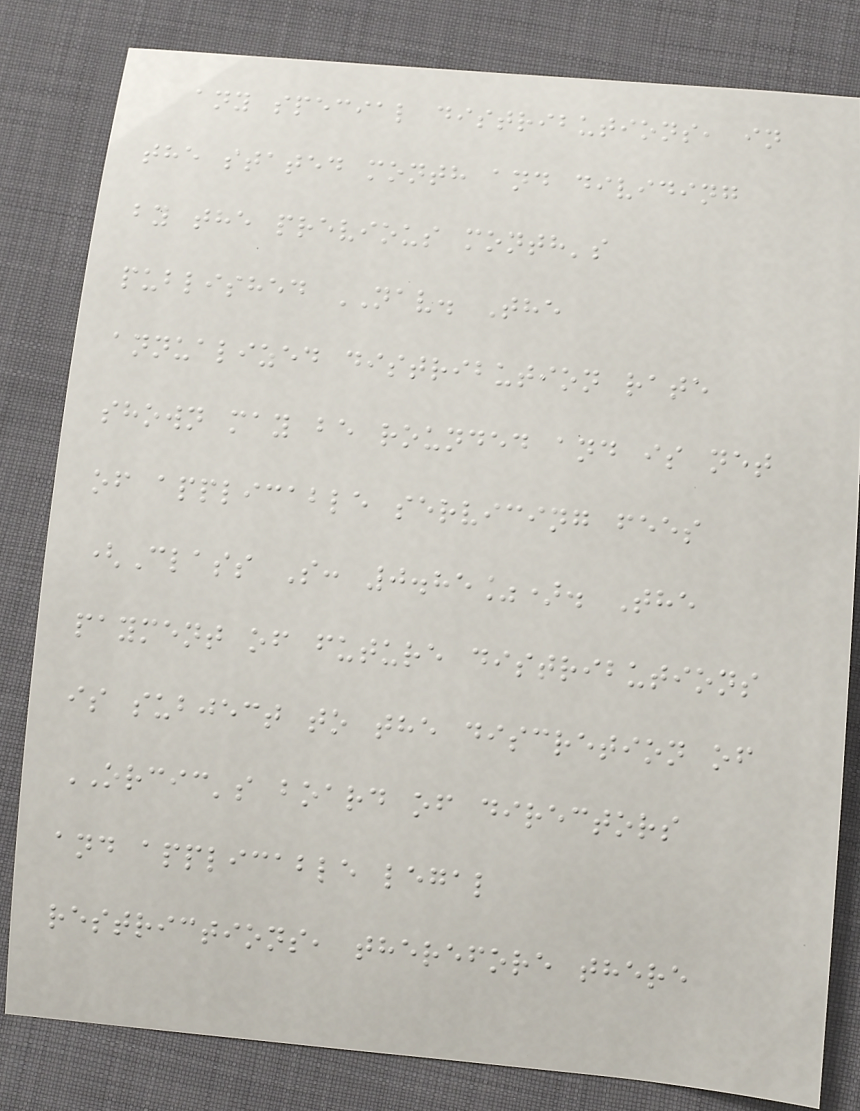any special distributions, in
the stated month and dividing
by the previous month's
published NAV. The
annualized distribution rate
shown may be rounded and is net
of applicable servicing fees
(Class S: 0.85%). The
payment of future distributions
is subject to the discretion of
ORCIC's board of directors
and applicable legal
restrictions, therefore there
